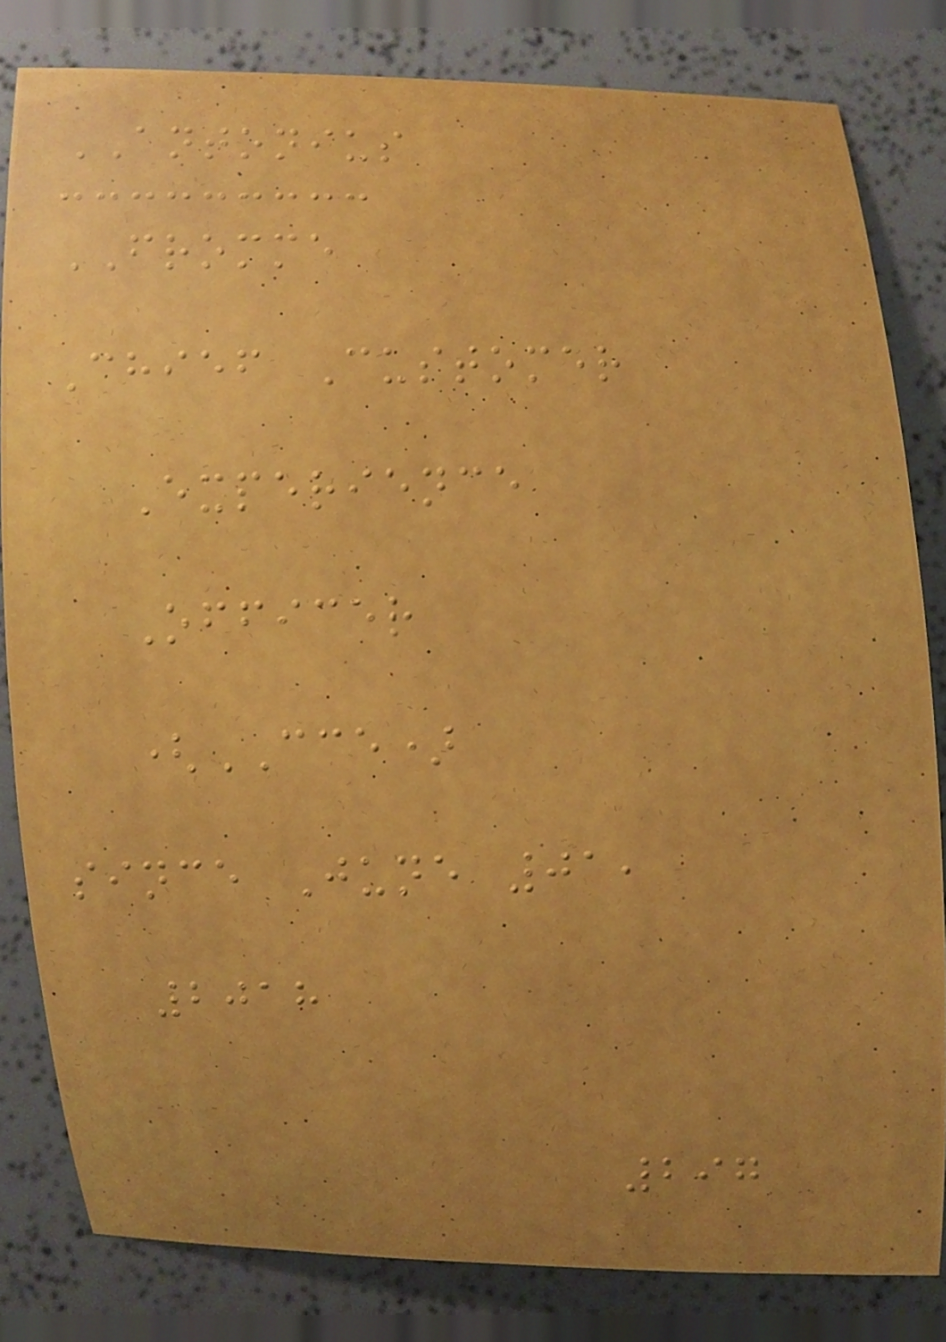ANTONIUS
FROMME
Chief Customer
Experience
Officer
(CCE)
since June 01,
2018
297
